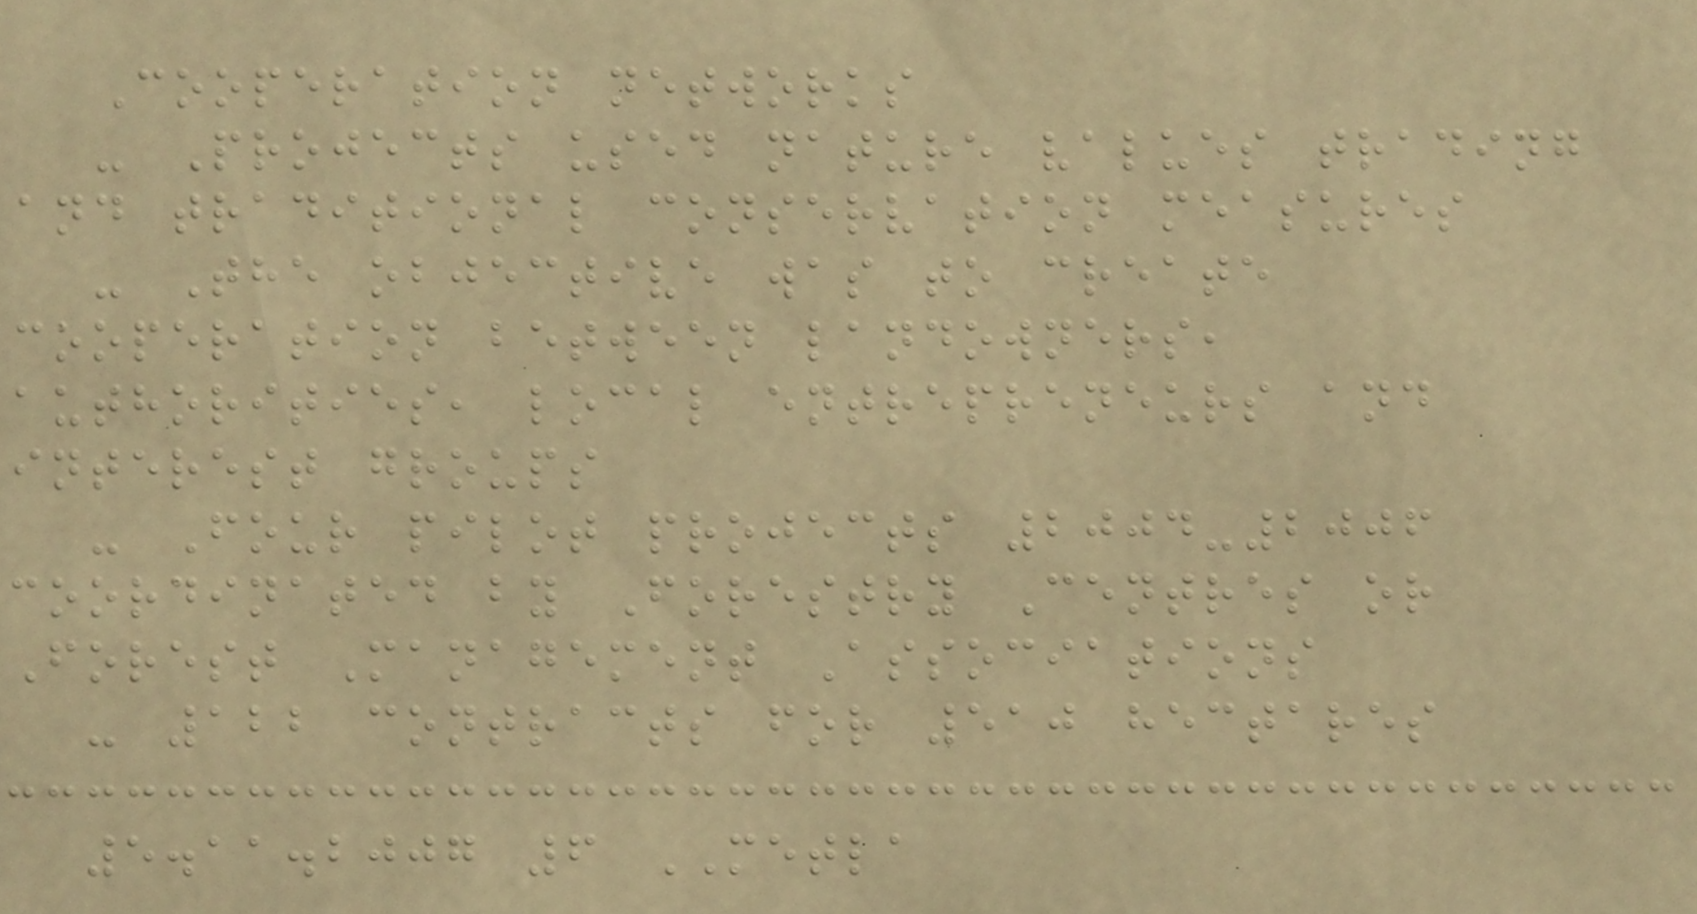Cooperation networks
- Projects used nature values trading
and traditional conservation measures
- The objective was to create
cooperation between landowners,
authorities, local entrepreneurs and
interest groups
- Four pilot projects 2004-2006
coordinated by Forestry Centres or
Forest Management Associations
- 122 contracts for 510 hectares
5.11.2007 6 METLA
